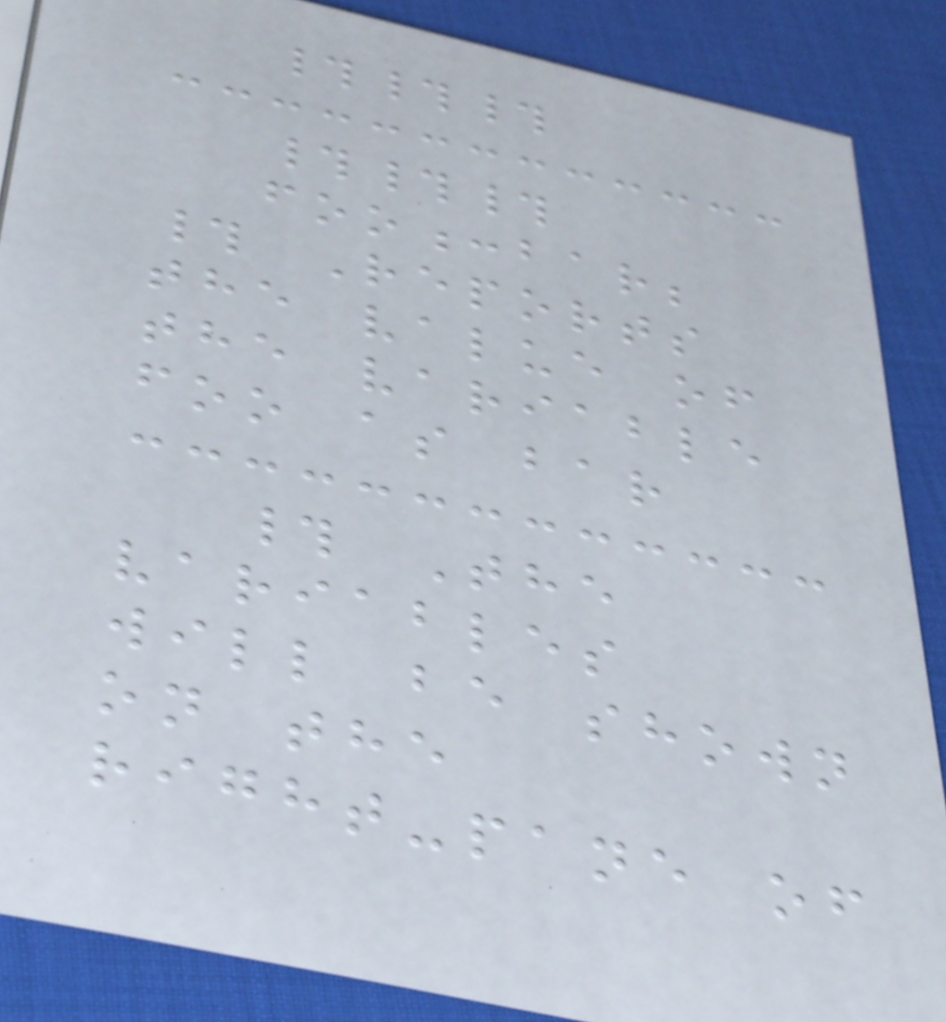###
###
foo:bar;
# Reports
the value of
the variable
foo as bar
# The
variables
will be shown
on the
right-pane of
